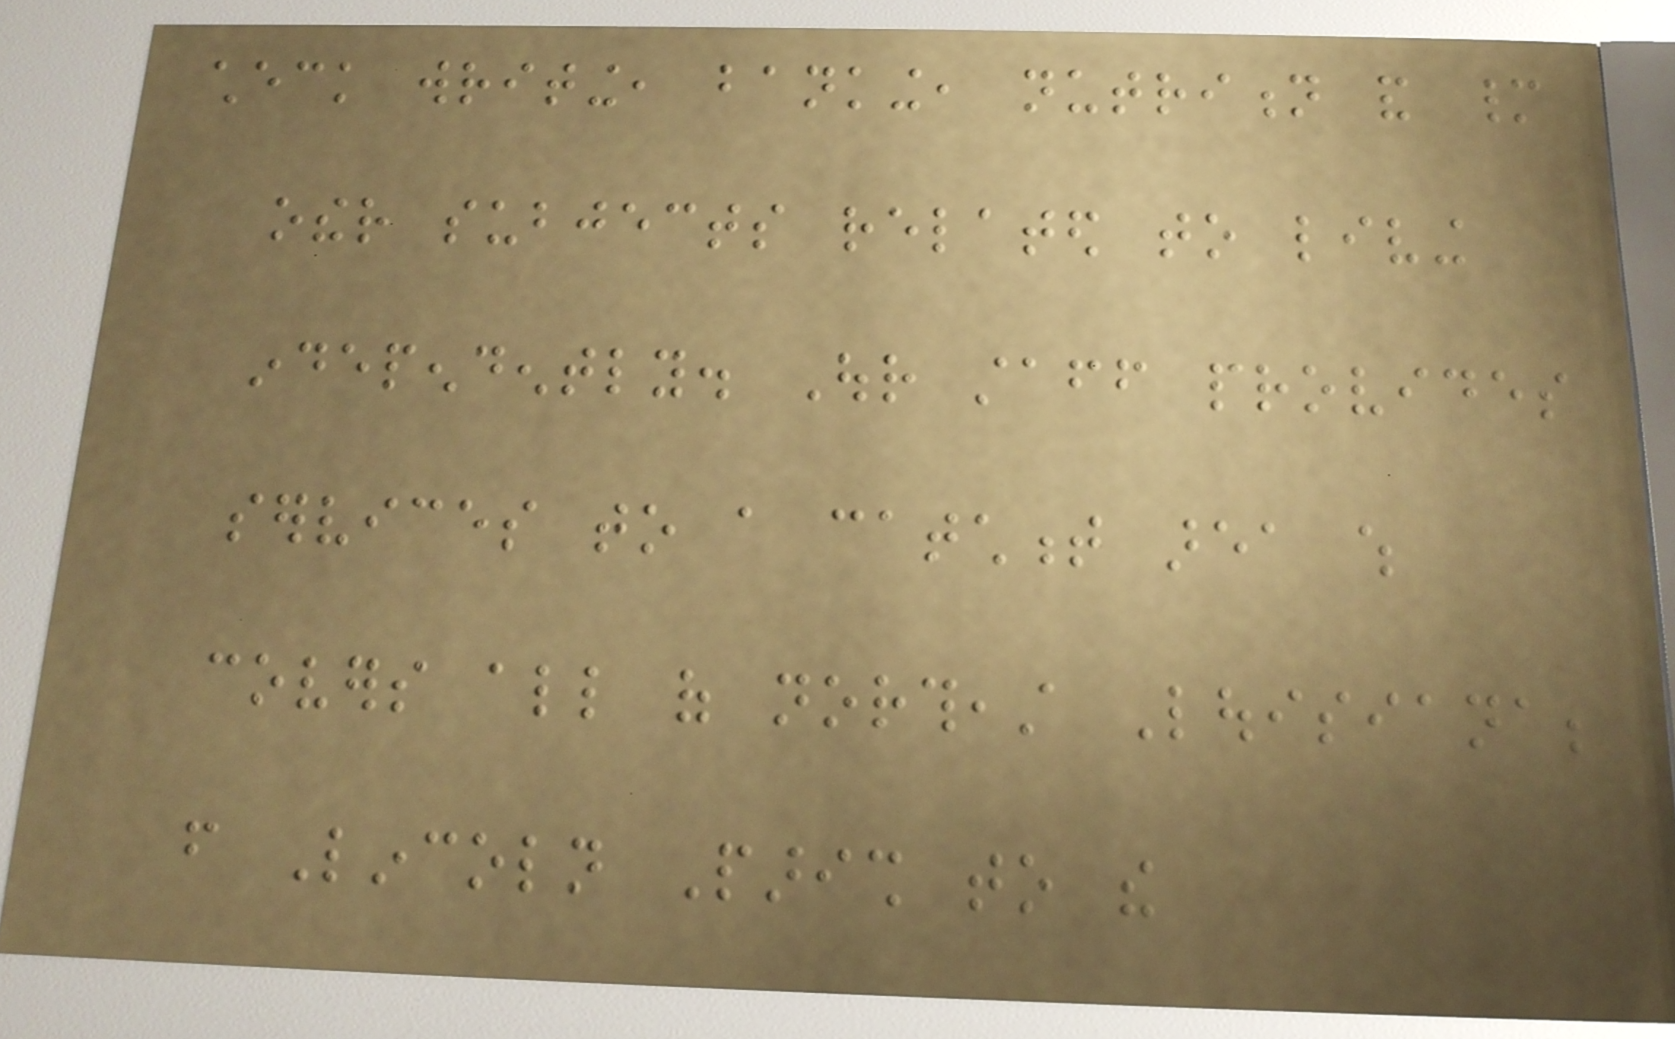check writing, banking, nutrition and many
other subjects related to living
independently. Our staff provides
services to a catchment area which
covers all of northeast Louisiana;
from Lincoln Parish to the
